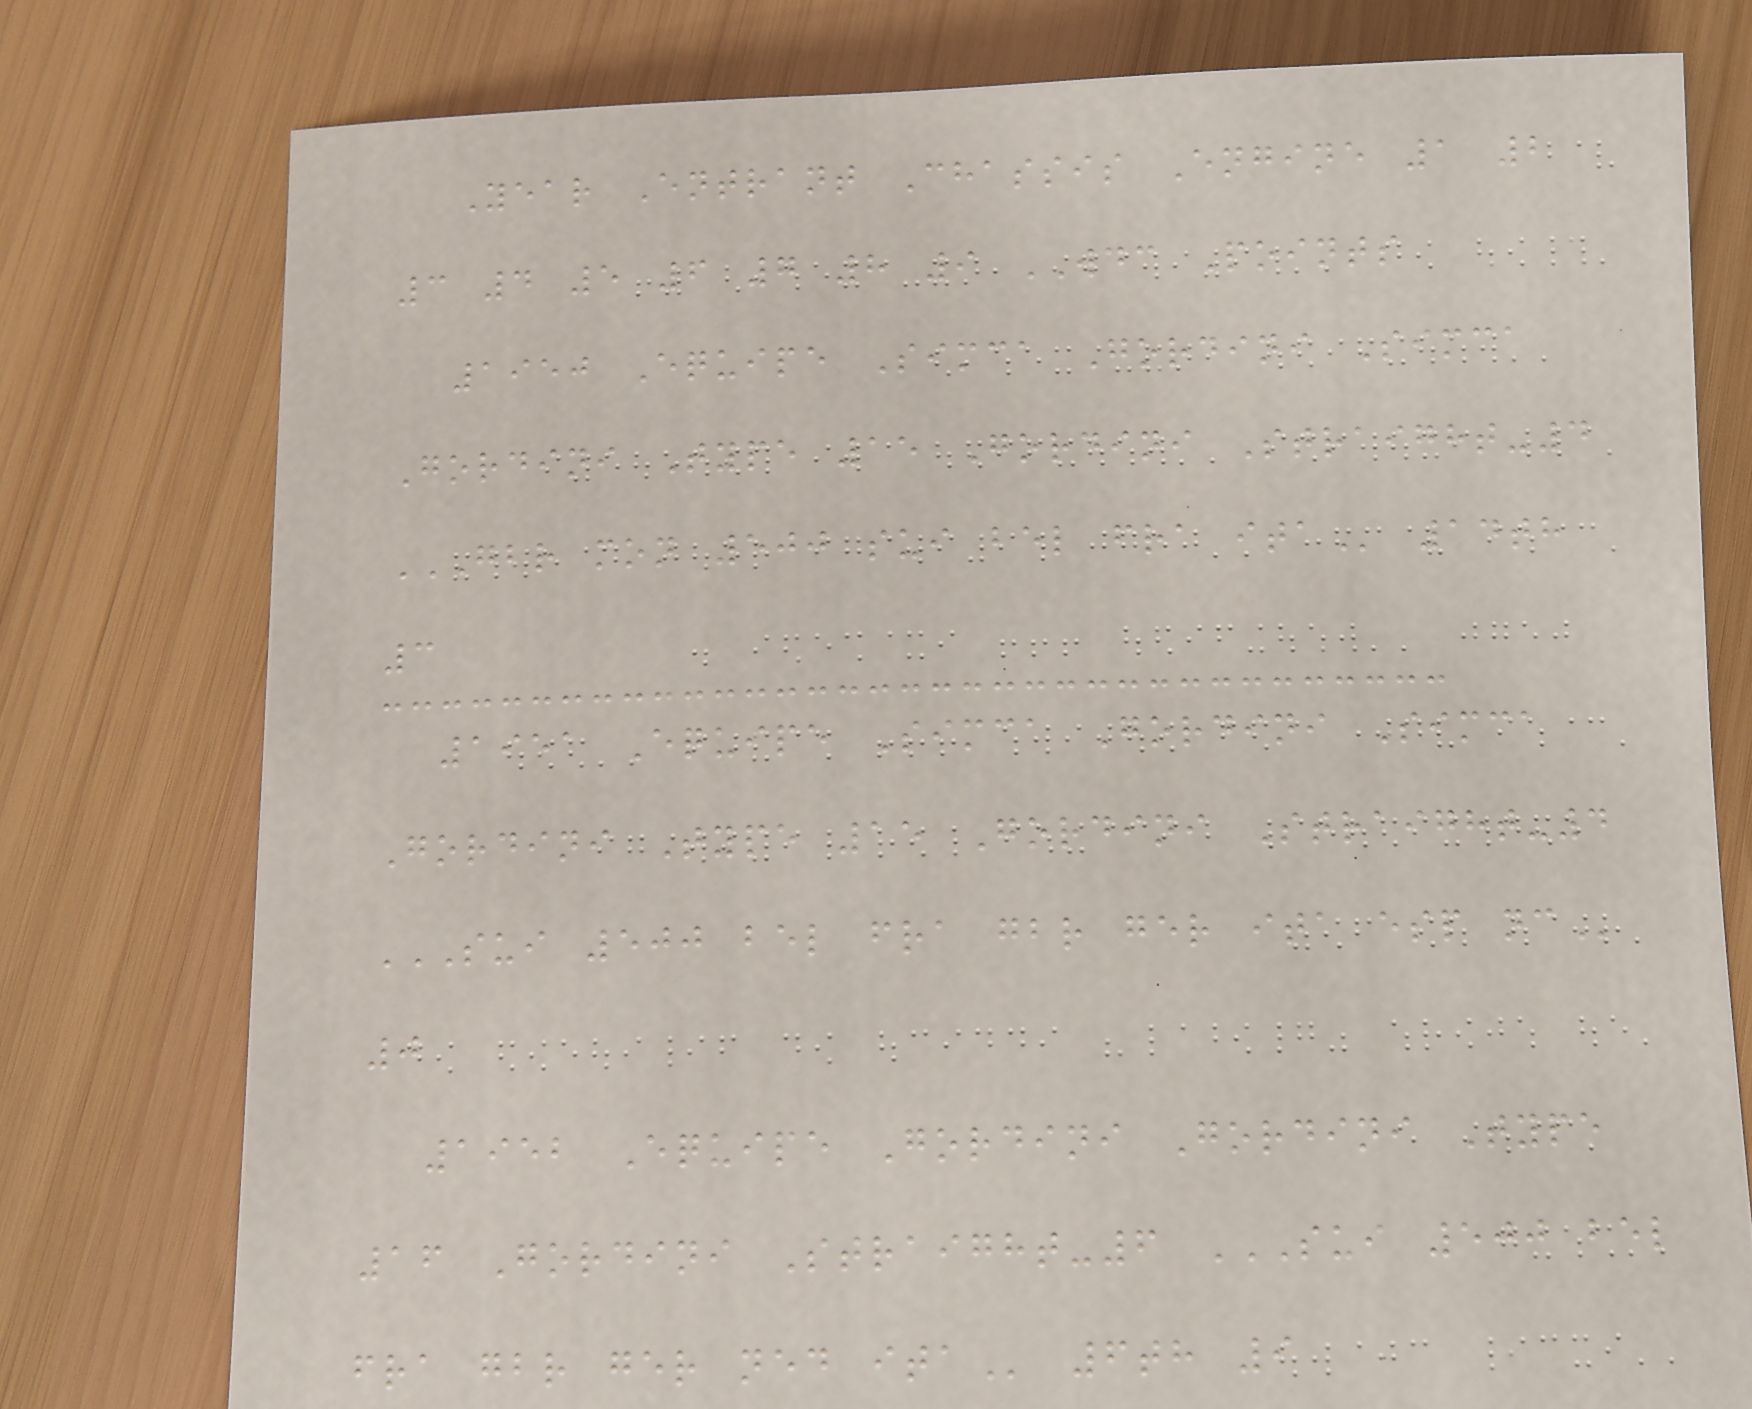Year Entrant Chassis Engine 1 2
3 4 5 6 7 8 9 WDC Points
1950 Equipe Simca Gordini Simca
Gordini Type 15 Gordini Straight-4
GBR MON 500 SUI BEL FRA ITA 14th
3
1951 Equipe Simca Gordini Simca
Gordini Type 15 Gordini Straight-4
SUI 500 BEL FRA GBR GER ITA ESP NC
0
1952 Equipe Gordini Gordini Type
16 Gordini Straight-6 SUI 500 BEL
FRA GBR GER NED ITA 6th 9
